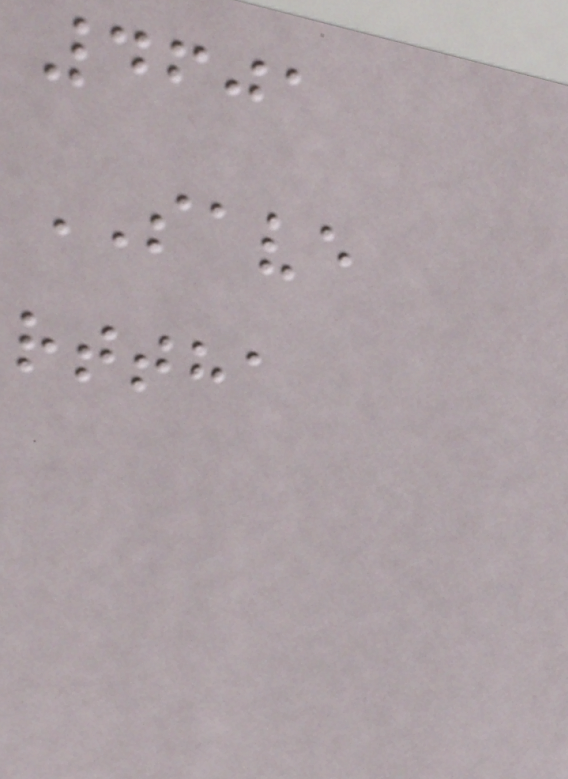4601
SAVE
rttha
